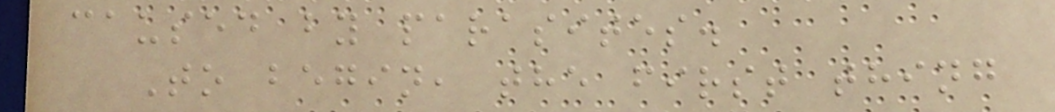caused by parasites.
To begin, the first thing
